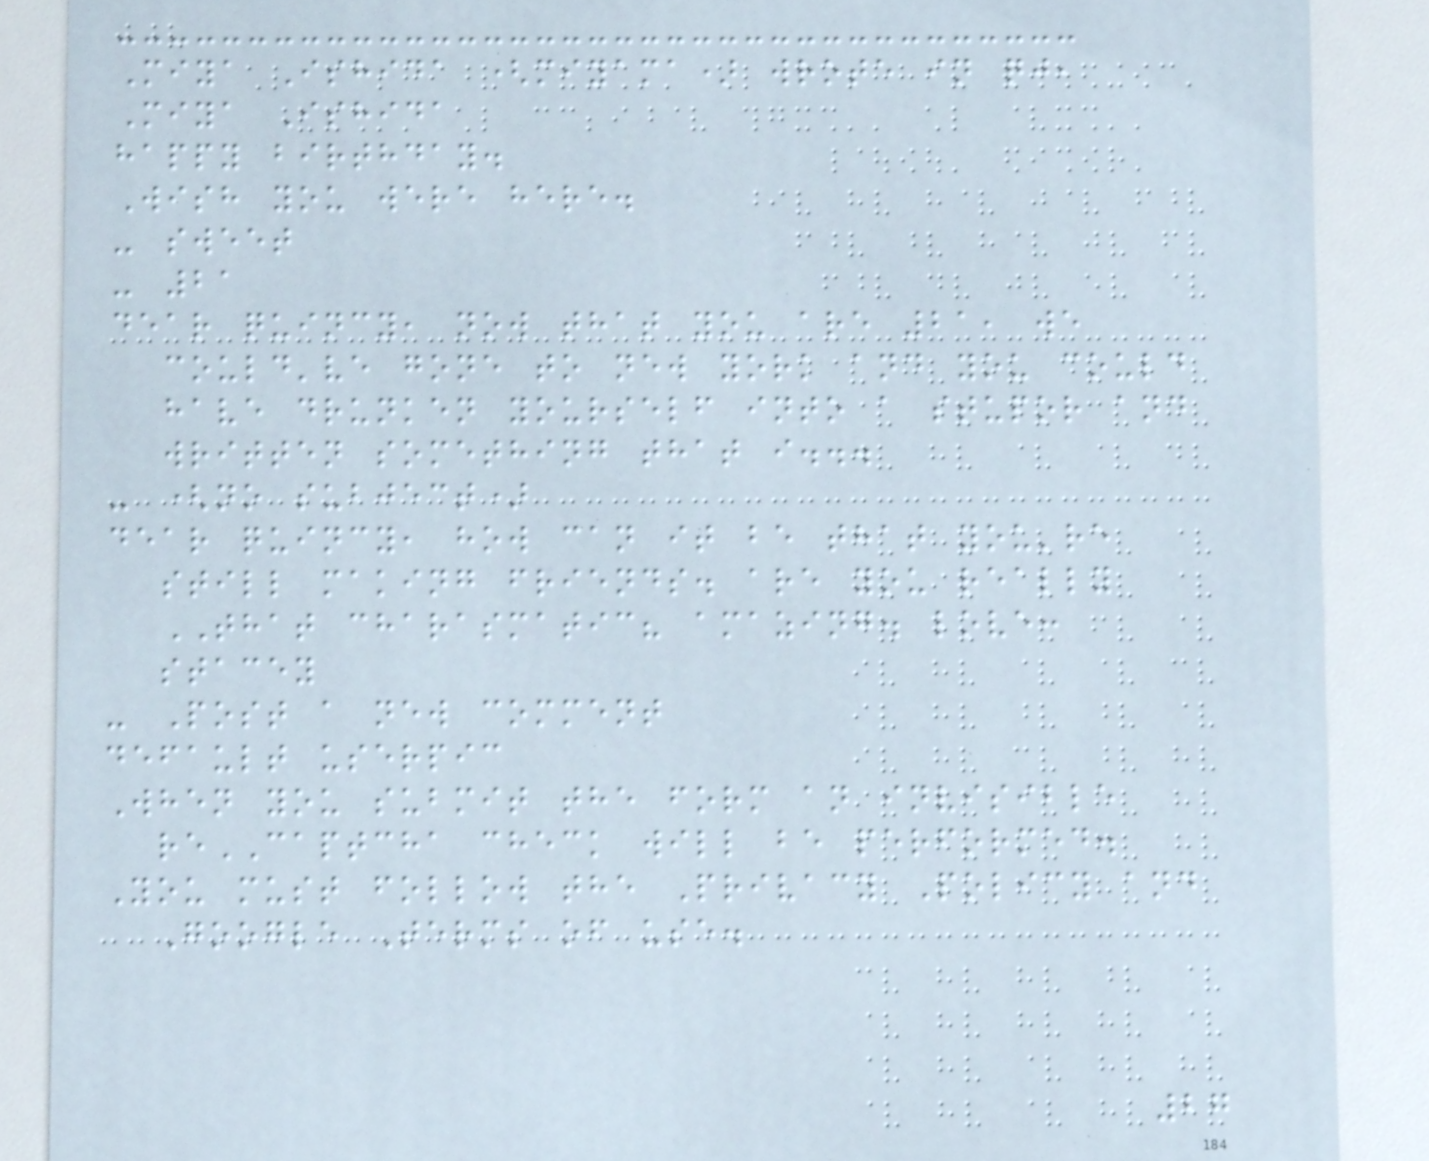Miya Ishida (miyama) wrote in qj,
Miya Ishida
happy birthday.
Wish you were here.
- sweet
- 21
dear quincy, now that you are 21, we
could've gone to new york and you could
have drunken yourself into a stupor and
written something that i...
- (no subject)
dear quincy, how can it be that you're
still making friends. are you really
THAT charasmatic? amazing. love:
stacey
- Post a new comment
default userpic
When you submit the form an invisible
reCAPTCHA check will be performed.
You must follow the Privacy Policy and
Google Terms of use.
27
